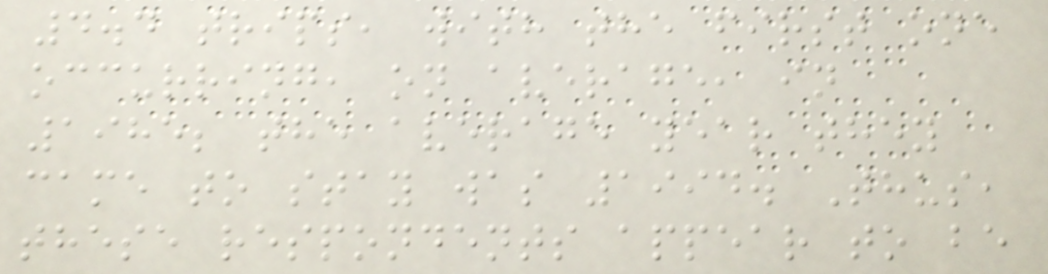4.4 trips, with the first one
occurring, on average, in
1985; the average year they
came to stay was 1994. Thus,
these respondents appear to be
